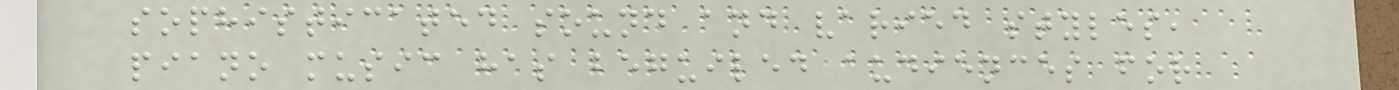sophisticated sound and varied styles,
piano music has beguiled audiences for
